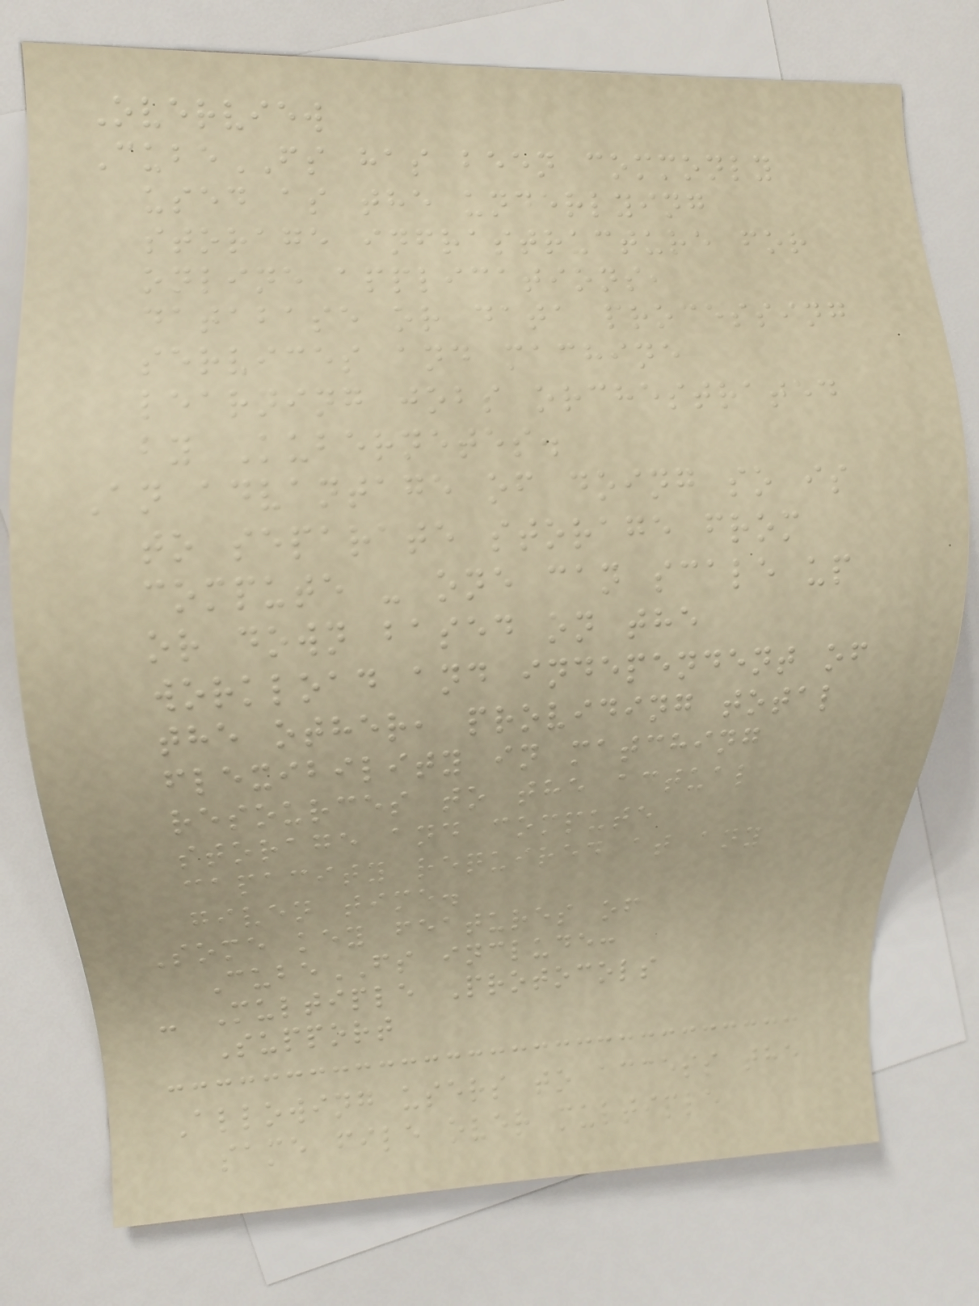Overview
CubeFS has been commonly
used as the underlying
storage infrastructure for
online applications,
database or data processing
services and machine
learning jobs orchestrated
by Kubernetes.
An advantage of doing so is
to separate storage from
compute - one can scale up
or down based on the
workload and independent of
the other, providing total
flexibility in matching
resources to the actual
storage and compute
capacity required at any
given time.
Some key features of
CubeFS include:
- Multiple Protocols
Support
Allowing users to access the
same file over multiple
